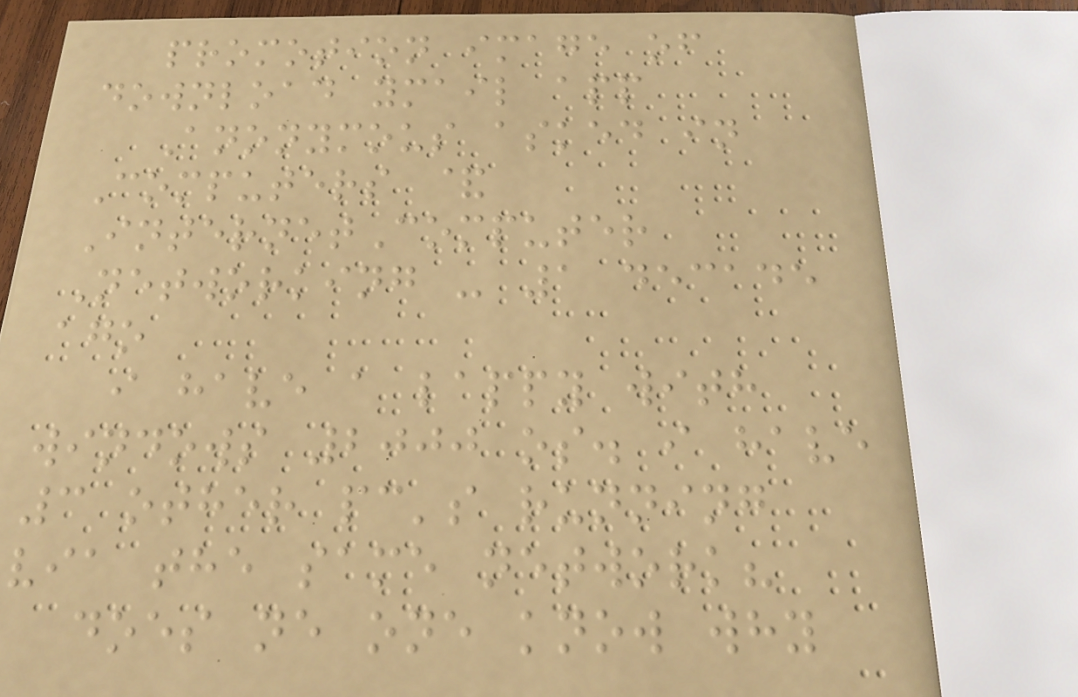promotion image of
download ymail app
Anonymous asked in
Computers &
InternetComputer
Networking - 1 decade
ago
i have a lappy with
windows 2000 os. i have
3 other pc's running
via the same network?
does ne one know why
